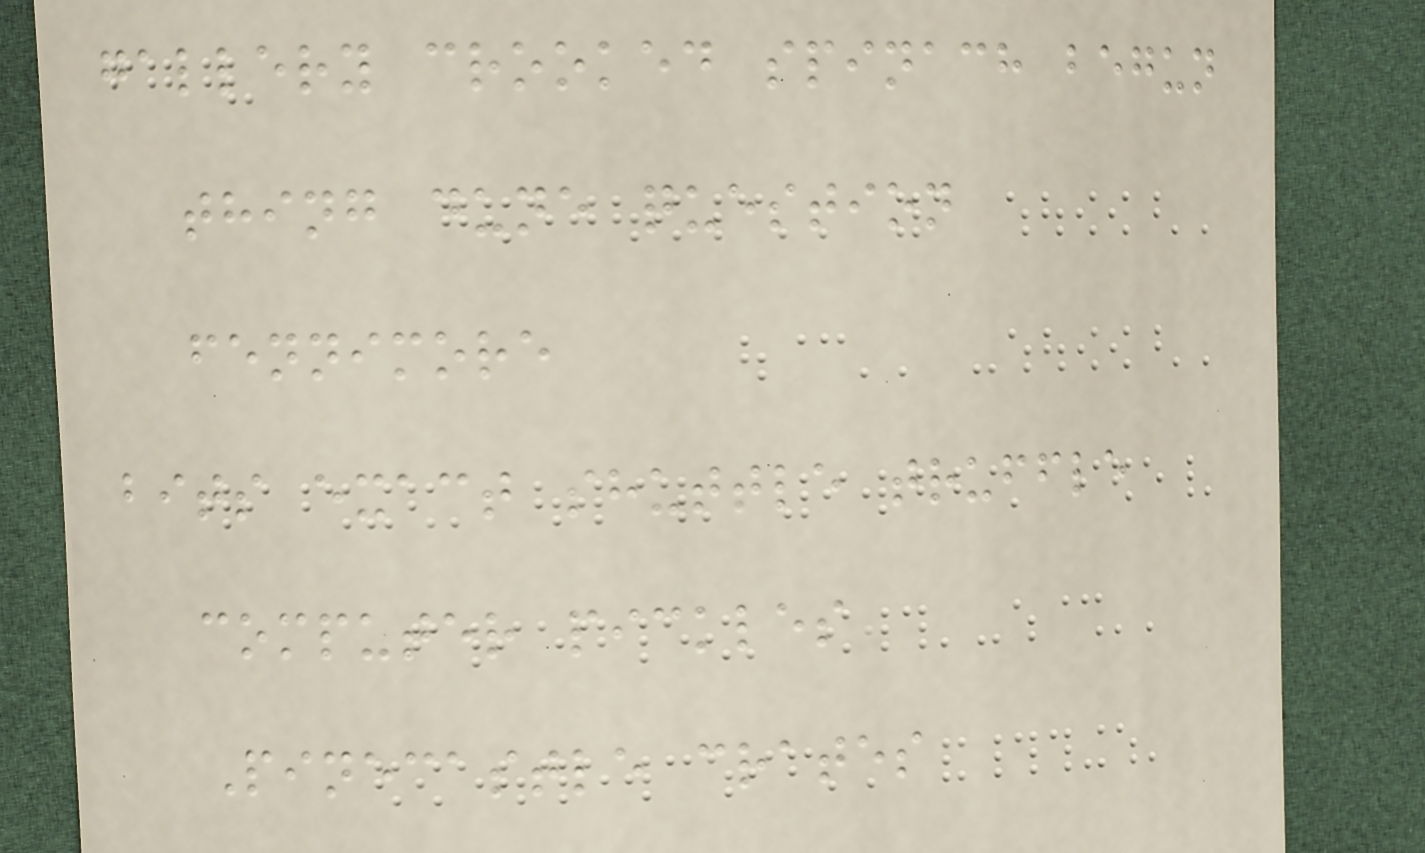gallery crooked spinach begun
thing dune question
fennimore
bits exact shuttle truffle
computer pickles
Pinecastle crates
